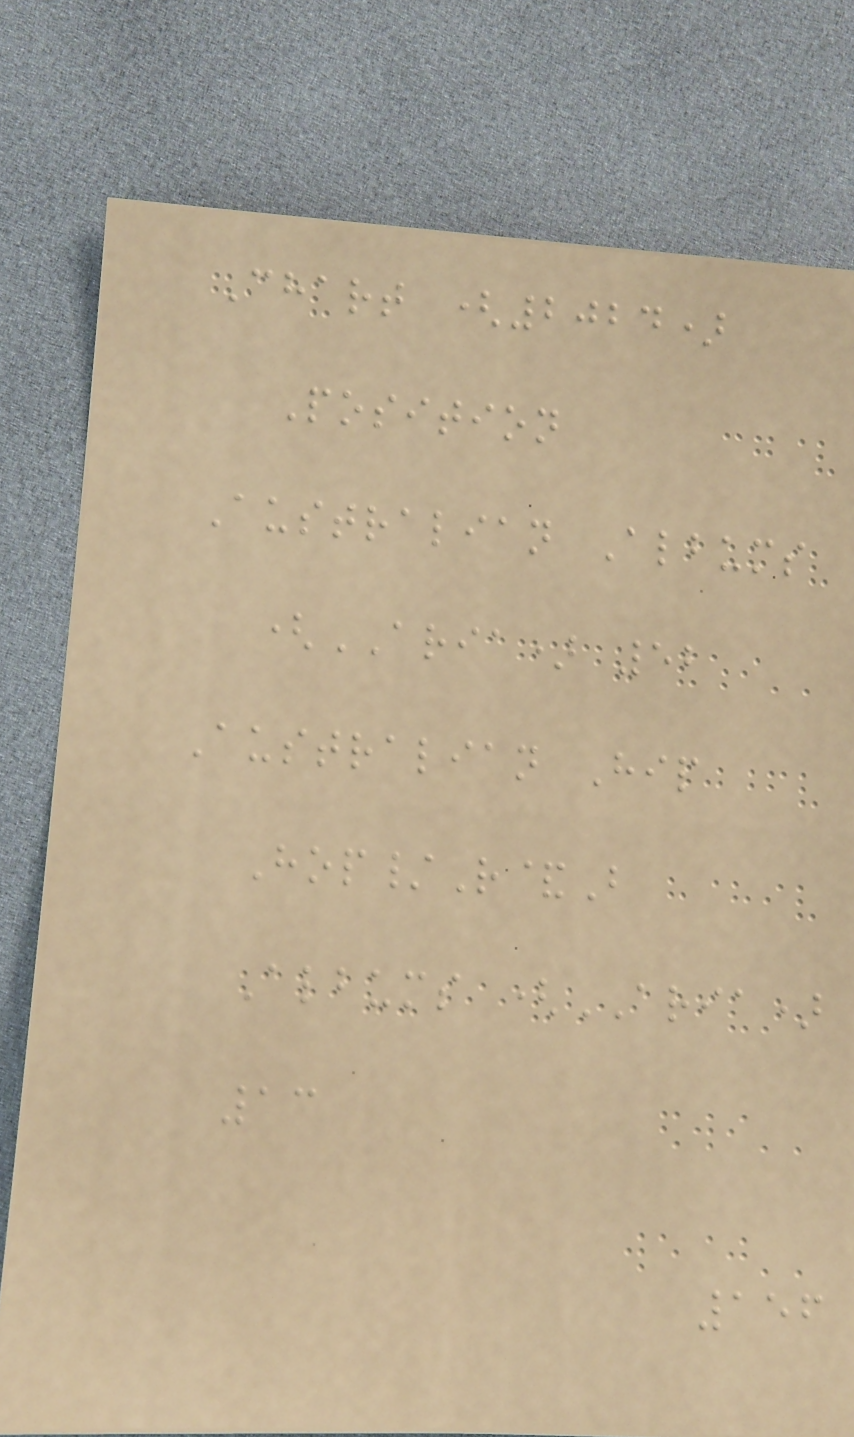Chart (2024)
Position
Australian Albums
(ARIA) 52
Australian Hip
Hop/R&B
Albums (ARIA)
13
156
